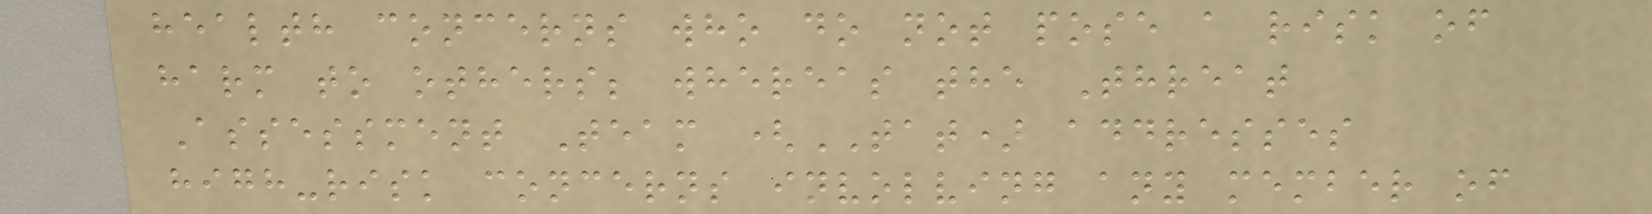health concerns who do not pose a risk of
harm to others; whereas the Threat
Assessment Team (TAT) addresses
high-risk concerns involving any member of
